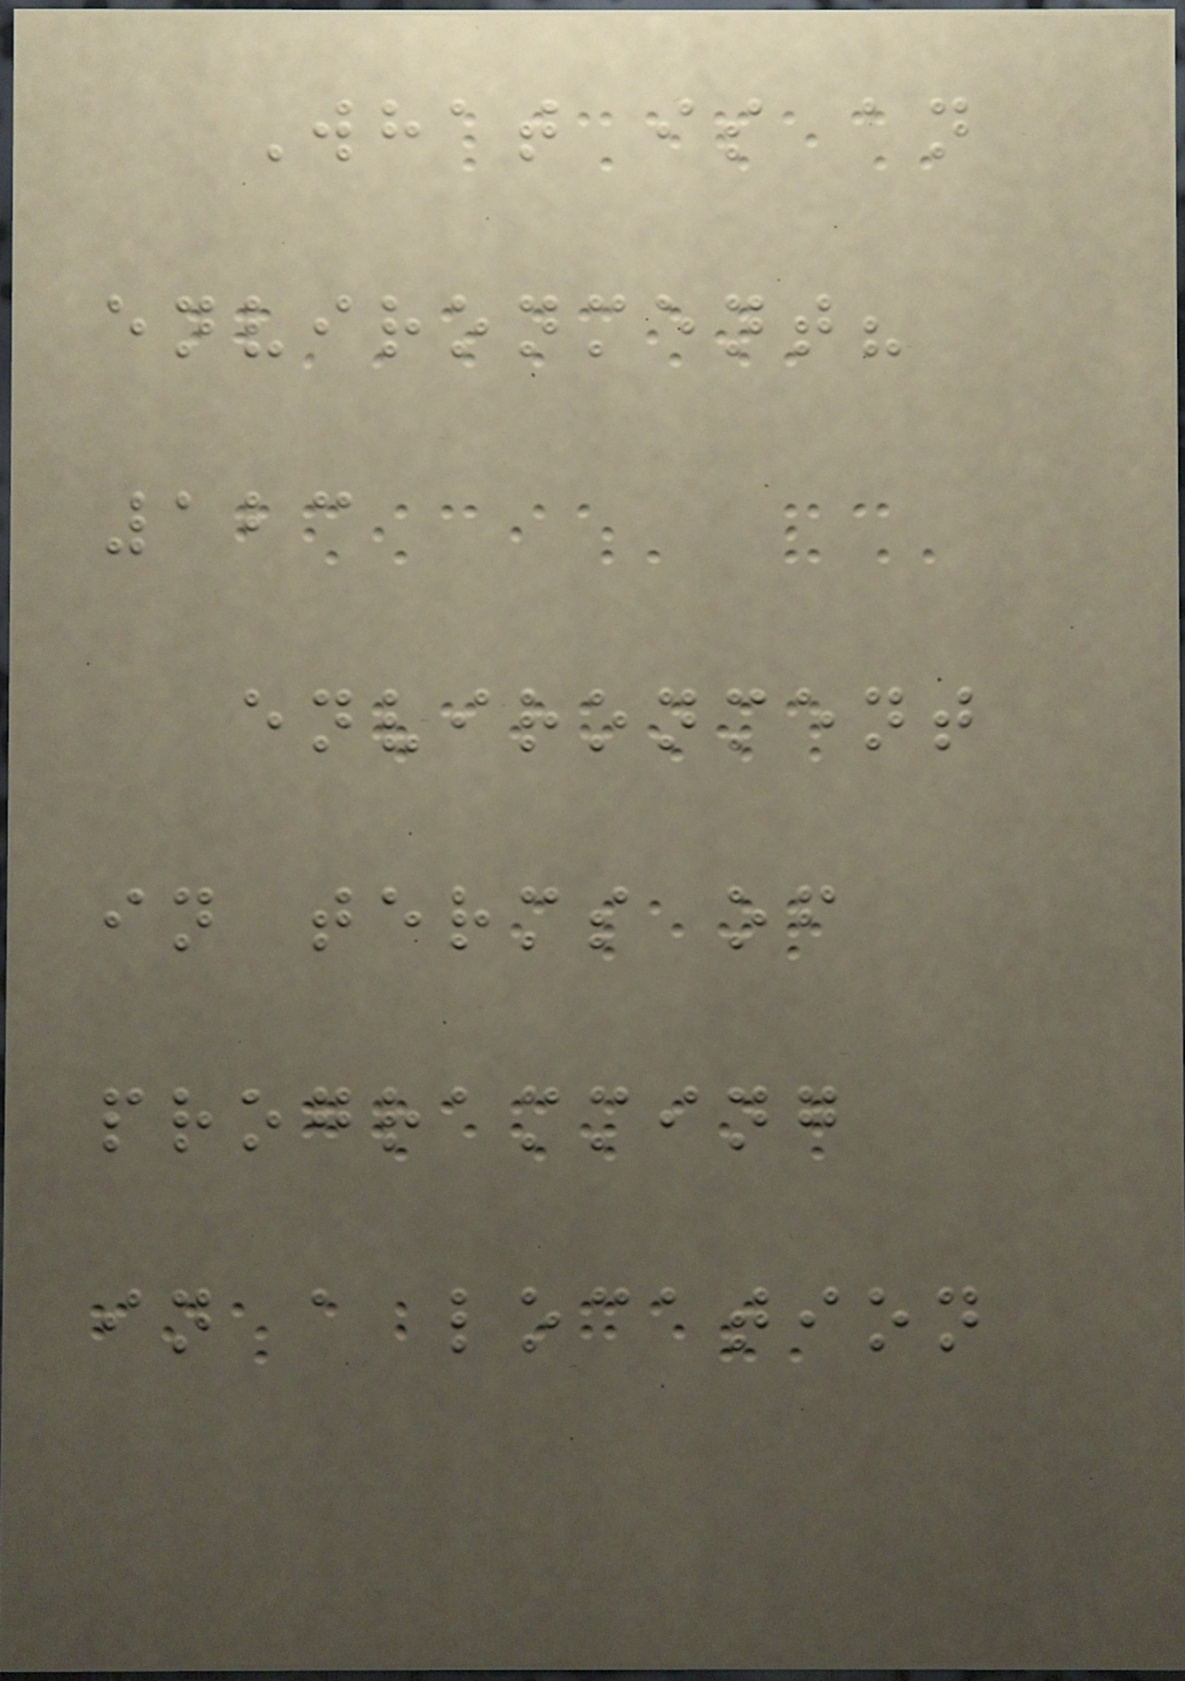What is an
environment?
123
environment
in terms of
programming
in a location
